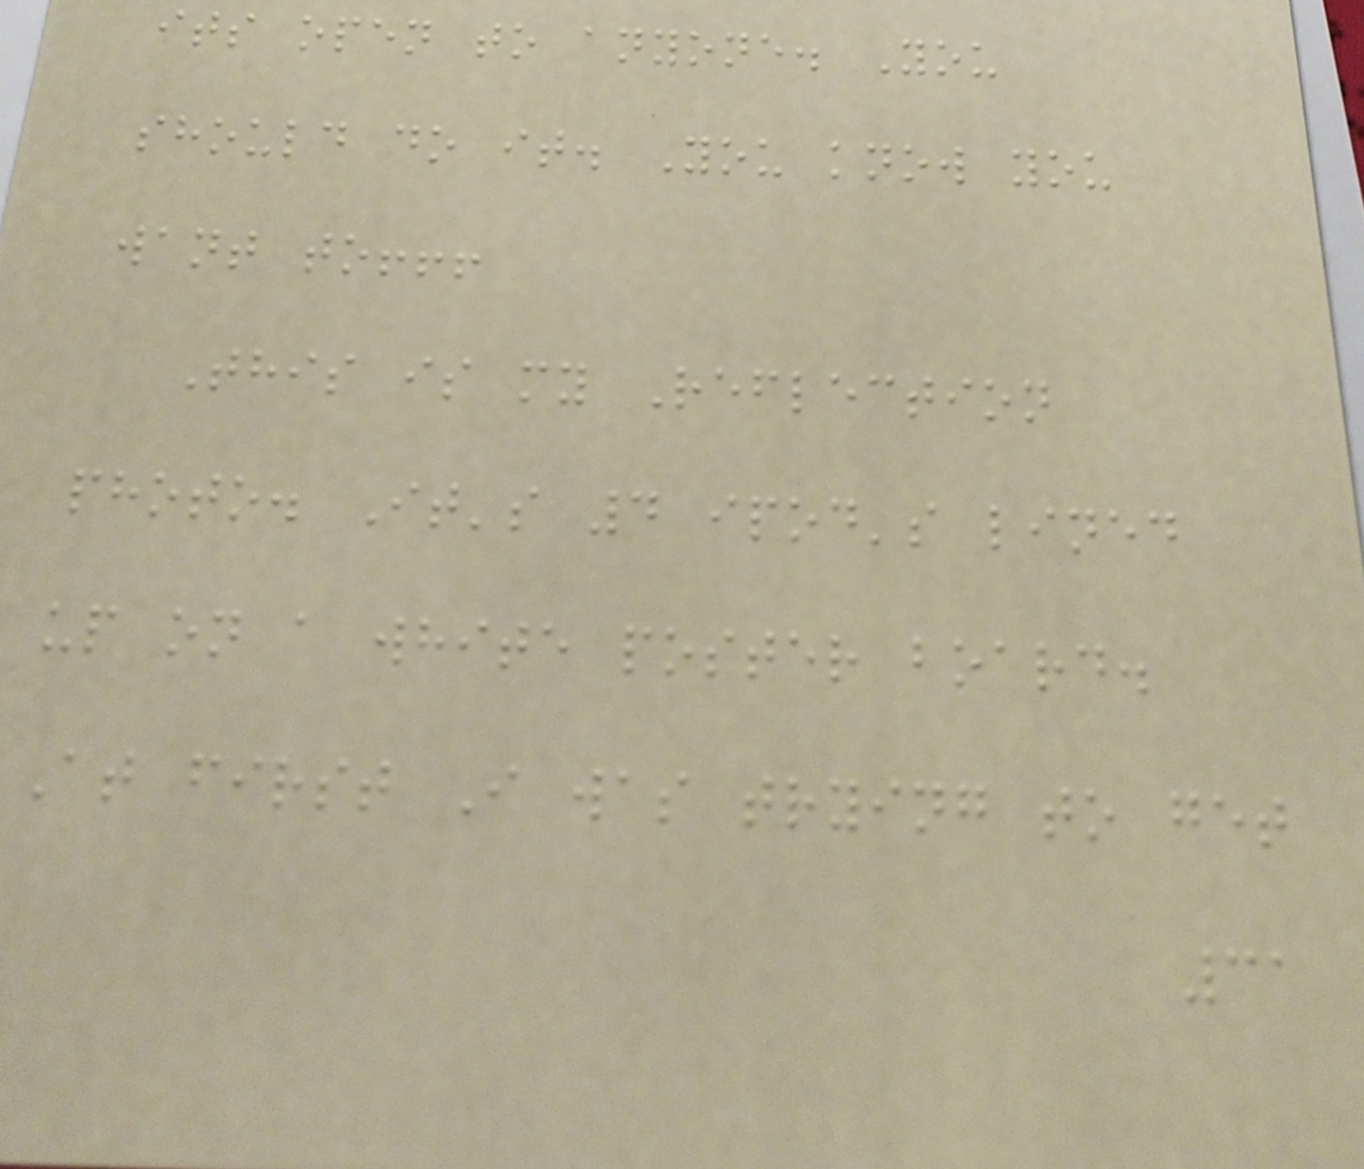its open to anyone. You
should do it. You know you
want to!!!
This is my Reflection
photo. It's 4 ipod's lined
up on a white poster board.
At first I was trying to get
31
